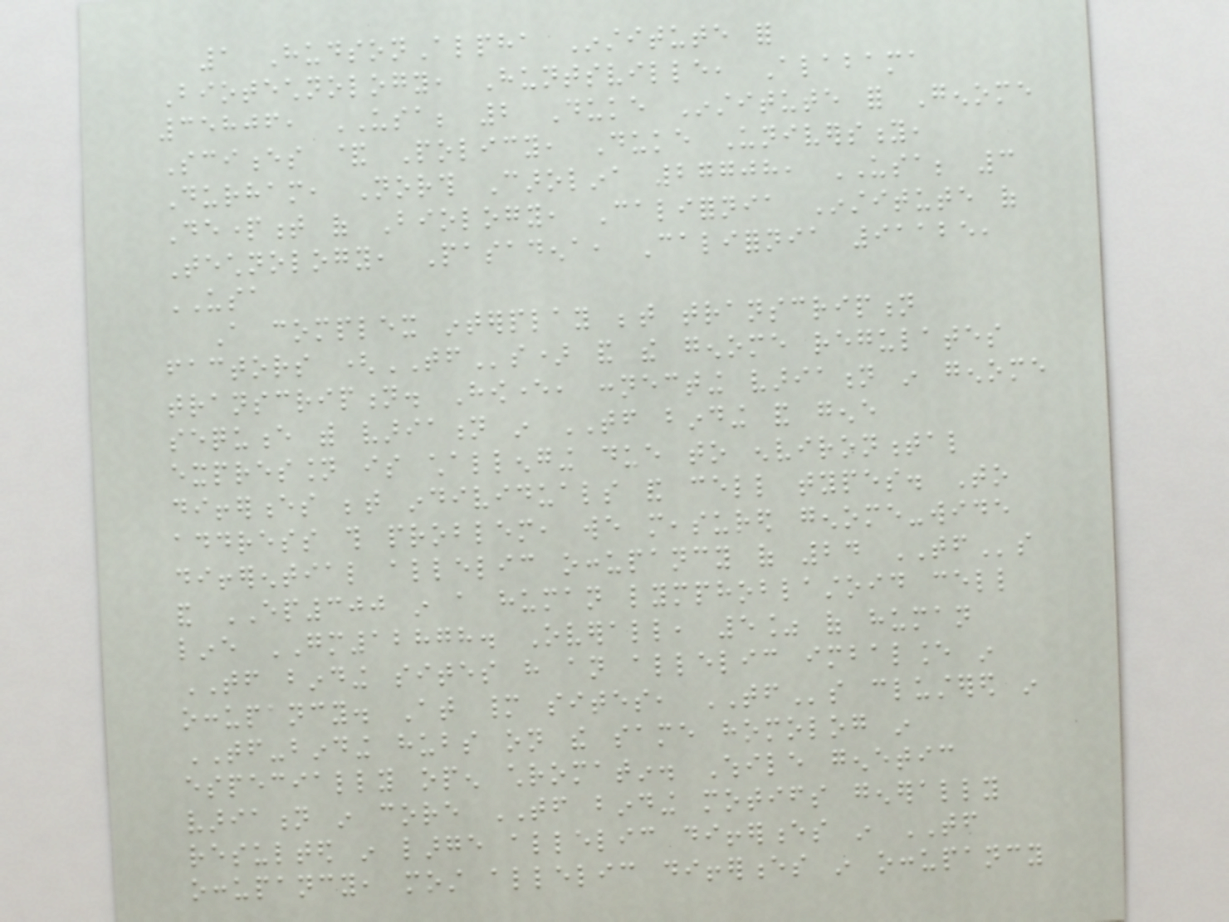1 HudsonAlpha Institute for
Biotechnology, Huntsville, Alabama
35806, USA; 2 Duke Institute for Genome
Sciences & Policy, Duke University,
Durham, North Carolina 27708, USA; 3
Department of Biology, California Institute of
Technology, Pasadena, California 91125,
USA
A complex interplay between transcription
factors (TFs) and the genome regulates
transcription. However, connecting variation in genome
sequence with variation in TF binding and gene
expression is challenging due to environmental
differences between individuals and cell types. To
address this problem, we measured genome-wide
differential allelic occupancy of 24 TFs
and EP300 in a human lymphoblastoid cell
line GM12878. Overall, 5% of human
TF binding sites have an allelic imbalance in
occupancy. At many sites, TFs clustered in
TF-binding hubs on the same homolog in
especially open chromatin. While genetic
variation in core TF binding motifs generally
resulted in large allelic differences in TF
occupancy, most allelic differences in occupancy
